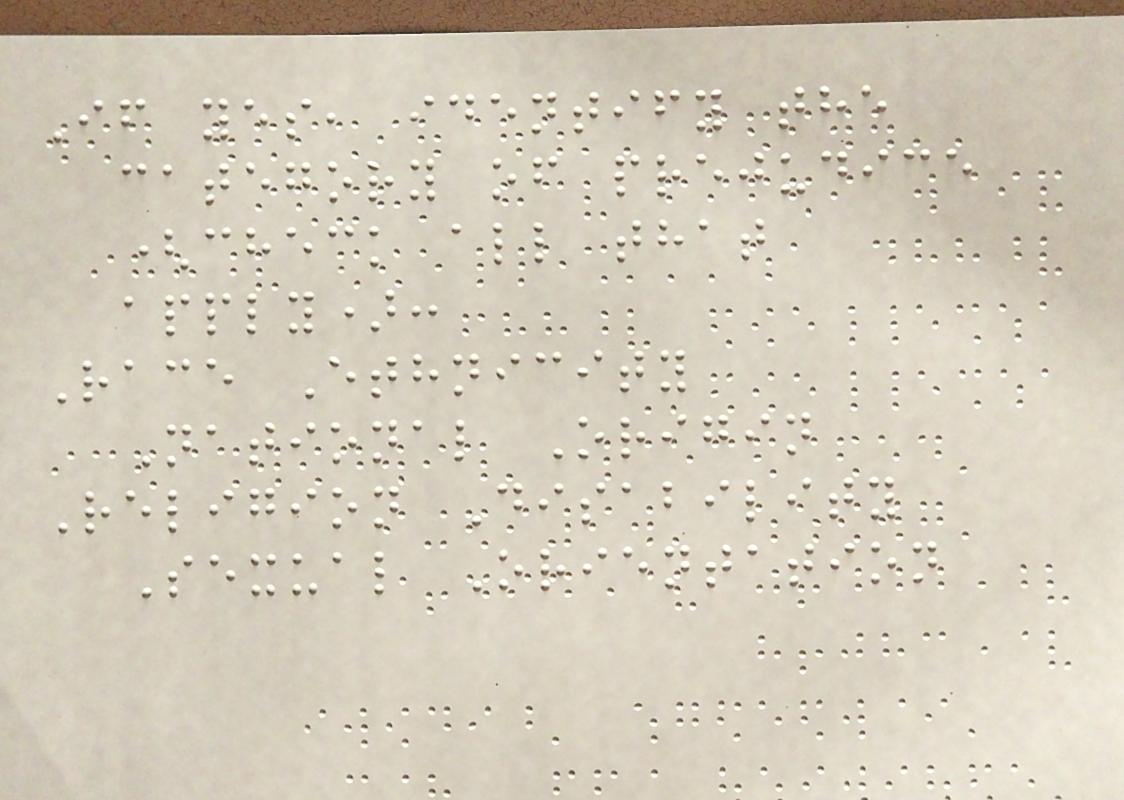If yes, identify the
category of prejudice
(check all that
apply):
Race Ethnicity
National Origin
Religion Disability
Sexual Orientation
